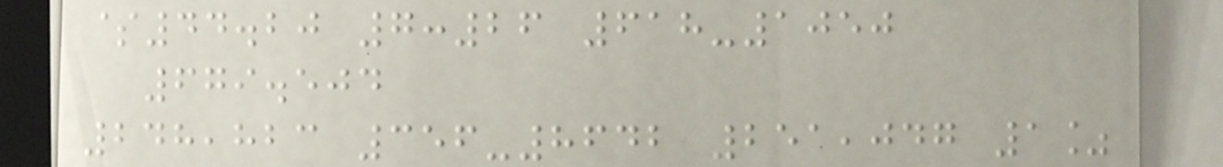$44.20 7:26 618-1050
679.504
248,823 356-8642 251,047 1%
